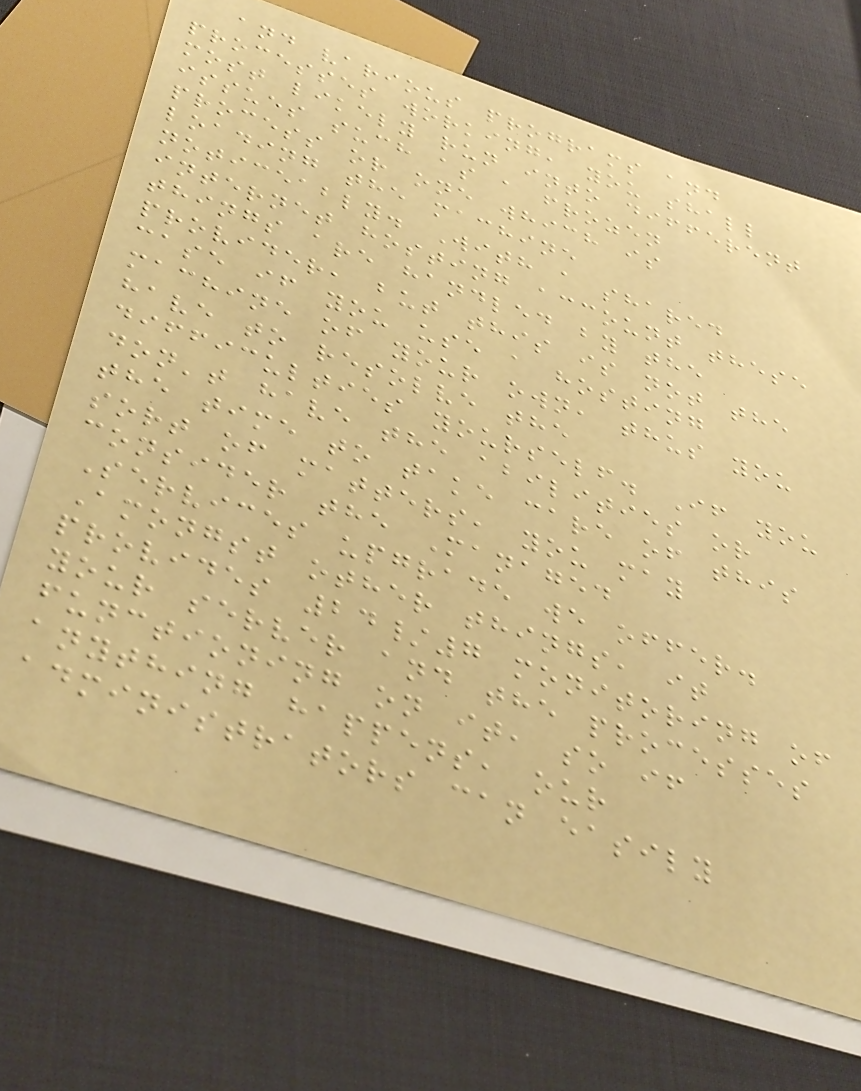and various programs and
processes working, you shall
most likely run into different
issues such as a frozen
process or one which is
loading the machine
noticeably. With a shared
internet hosting account these
things are handled by the
provider, but this is not the
case if you use a hosting
machine of your own, thus you
have to resolve the
difficulties yourself. If you
don't have the abilities or
the time to take care of this
sort of matters, you may
consider the Managed
Services upgrade we offer.
Amongst other things, it
provides 24/7 monitoring of
your server and the processes
functioning on it, so if
anything happens, our
administrators can easily
